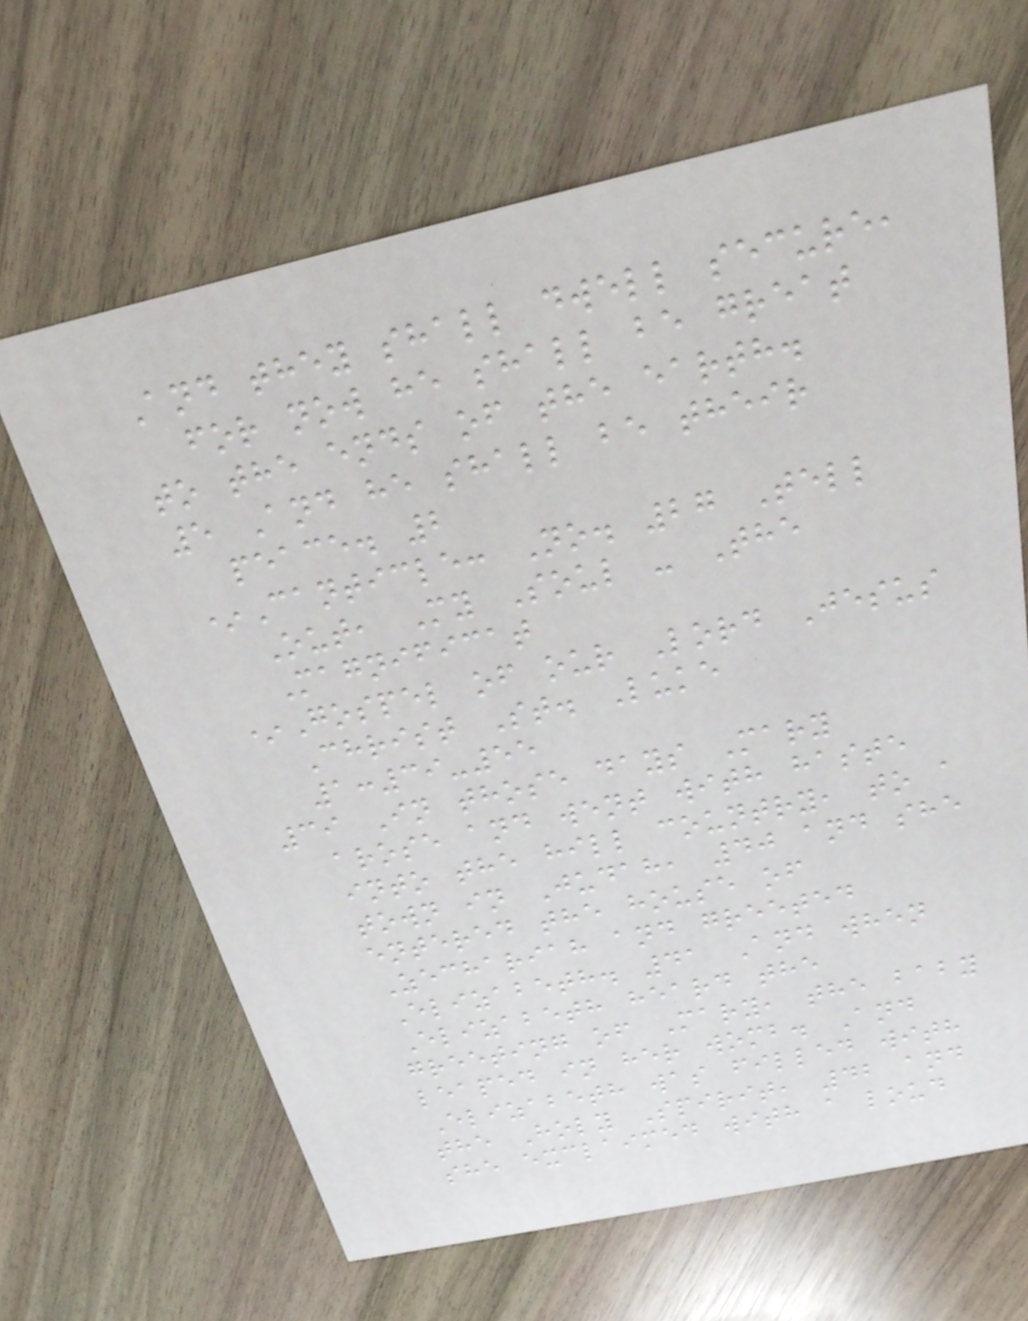And they shall dwell secure,
for now he shall be great
to the ends of the earth.
5 And he shall be their
peace. 2
*Canticle: No. 27 Tell
Out, My Soul - The
Magnificat
*Gospel of our Lord Jesus
Christ St. Luke
1:39-55
39 In those days Mary
arose and went with haste
into the hill country, to a
town in Judah, 40 and she
entered the house of
Zechariah and greeted
Elizabeth. 41 And when
Elizabeth heard the
greeting of Mary, the baby
leaped in her womb. And
Elizabeth was filled with
the Holy Spirit, 42 and
she exclaimed with a loud
